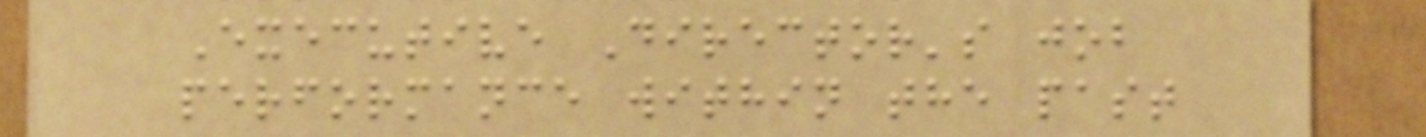Executive Director's job
performance within the past
